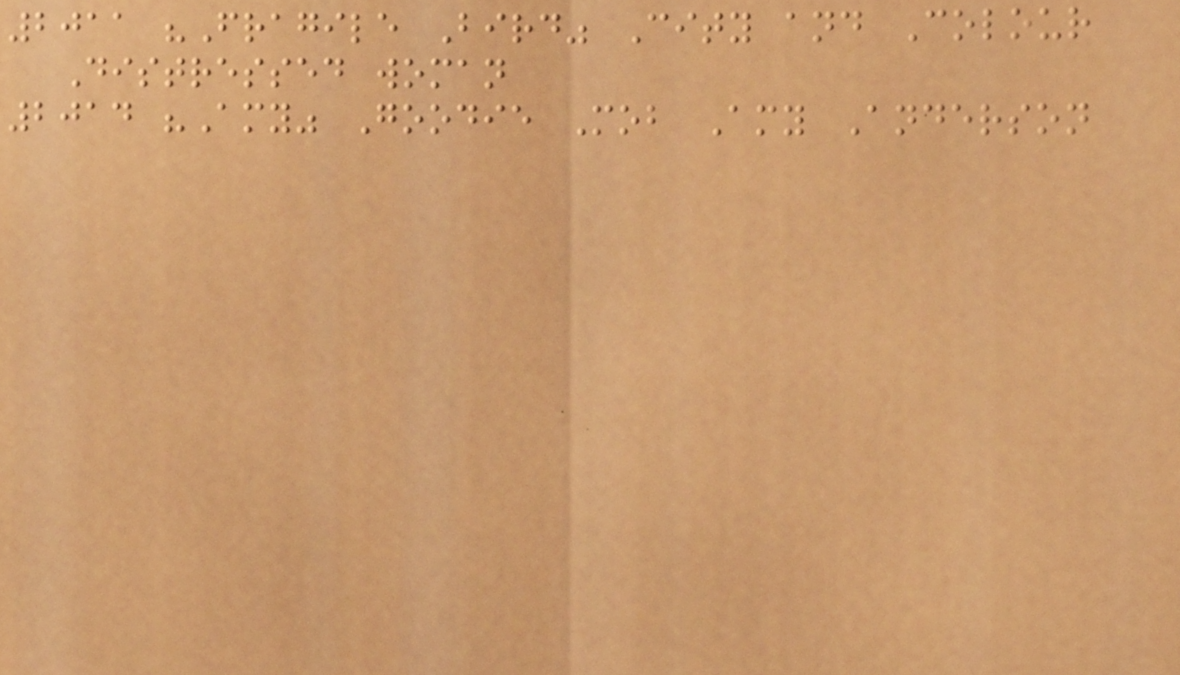2011 "Fragile Bird" City and Colour
Distressed woman
2014 "Amy" Goodie Mob Amy Anderson
